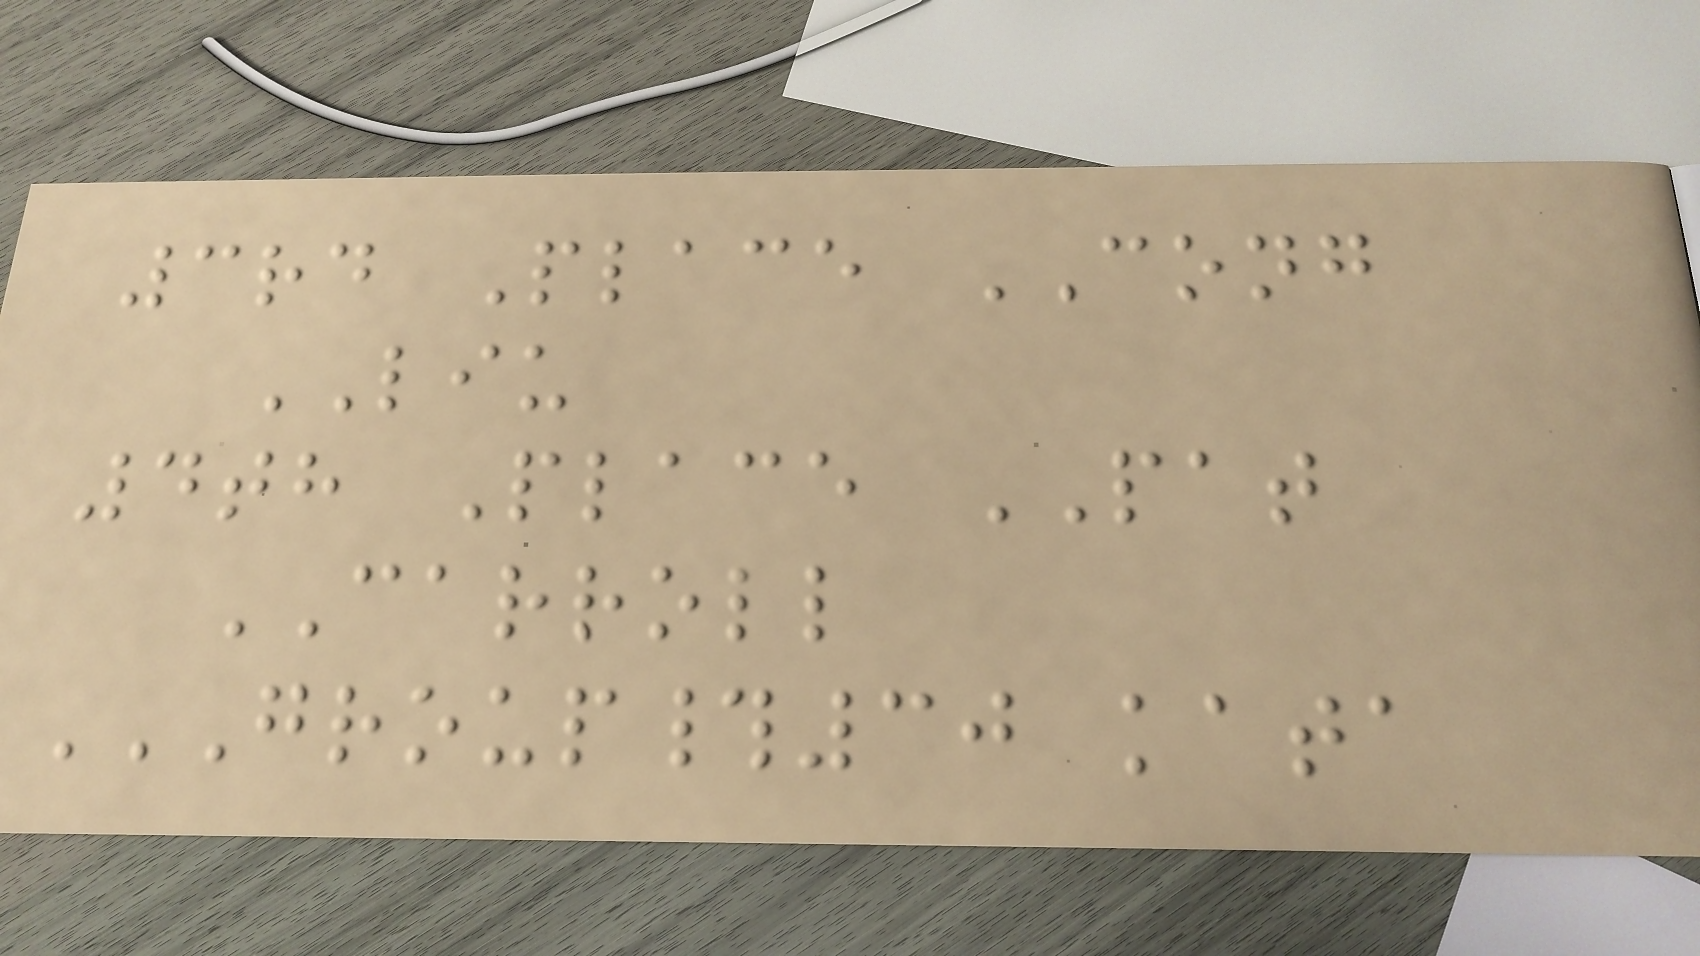3rd Place CONG
LIU
4th Place PAT
CARROLL
GROUP#30 KATA
